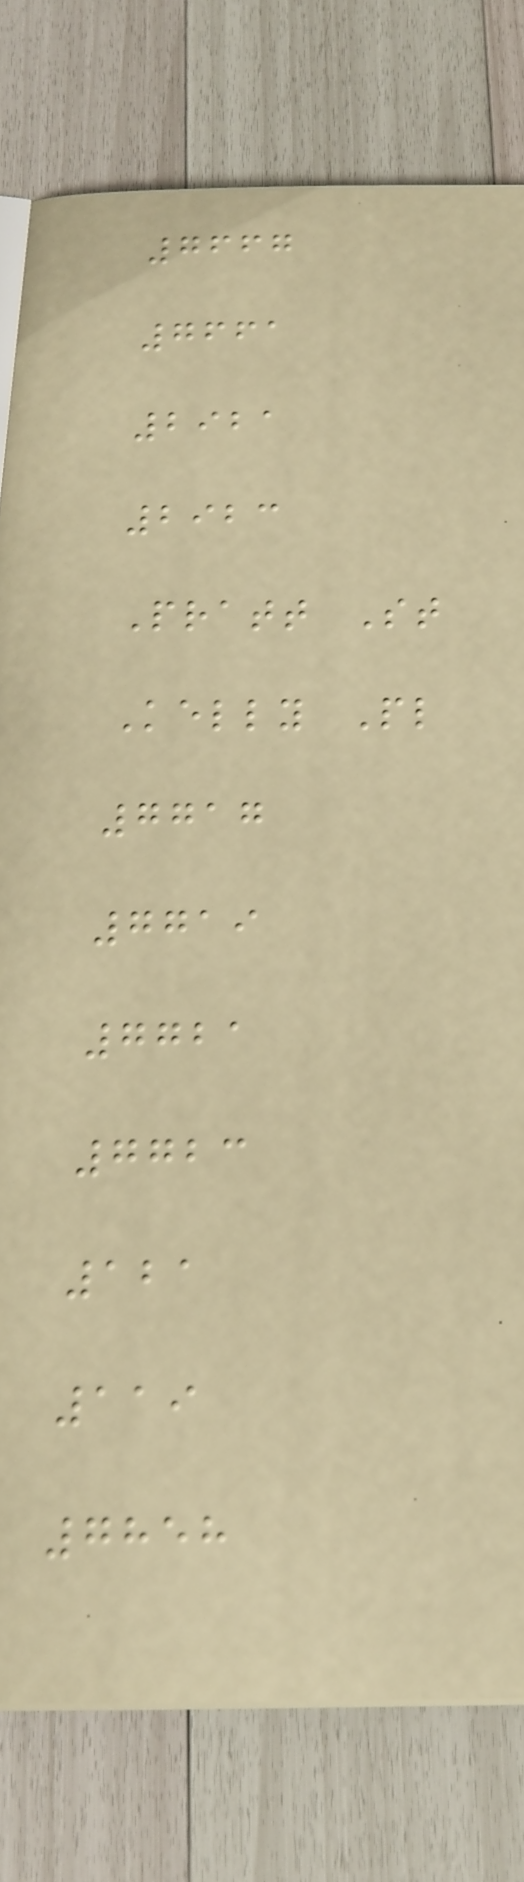7667
7661
2921
2923
Pratt St
Kelly Pl
7717
7719
7721
7723
121
119
7858
